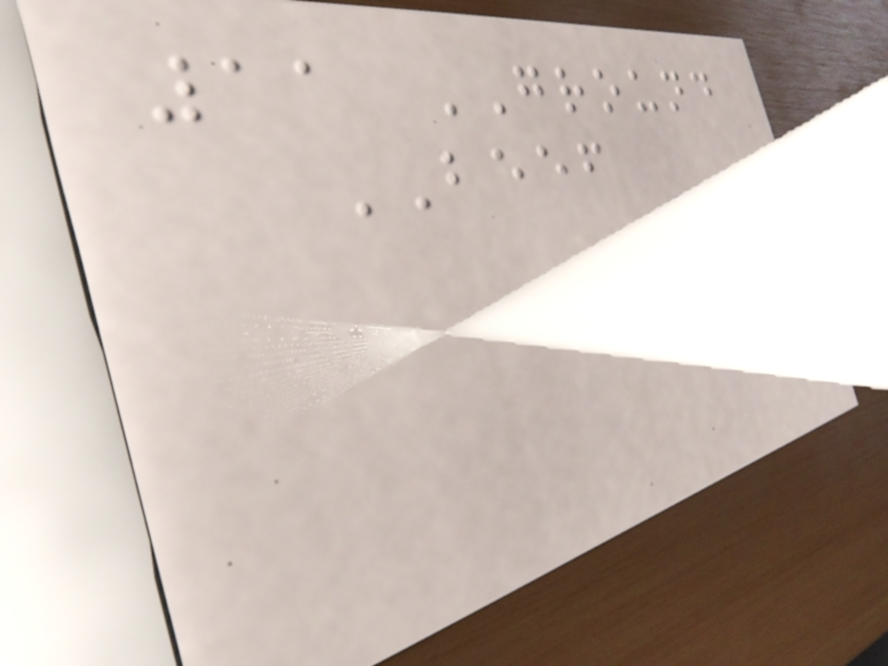11 GROUND
BEEF
